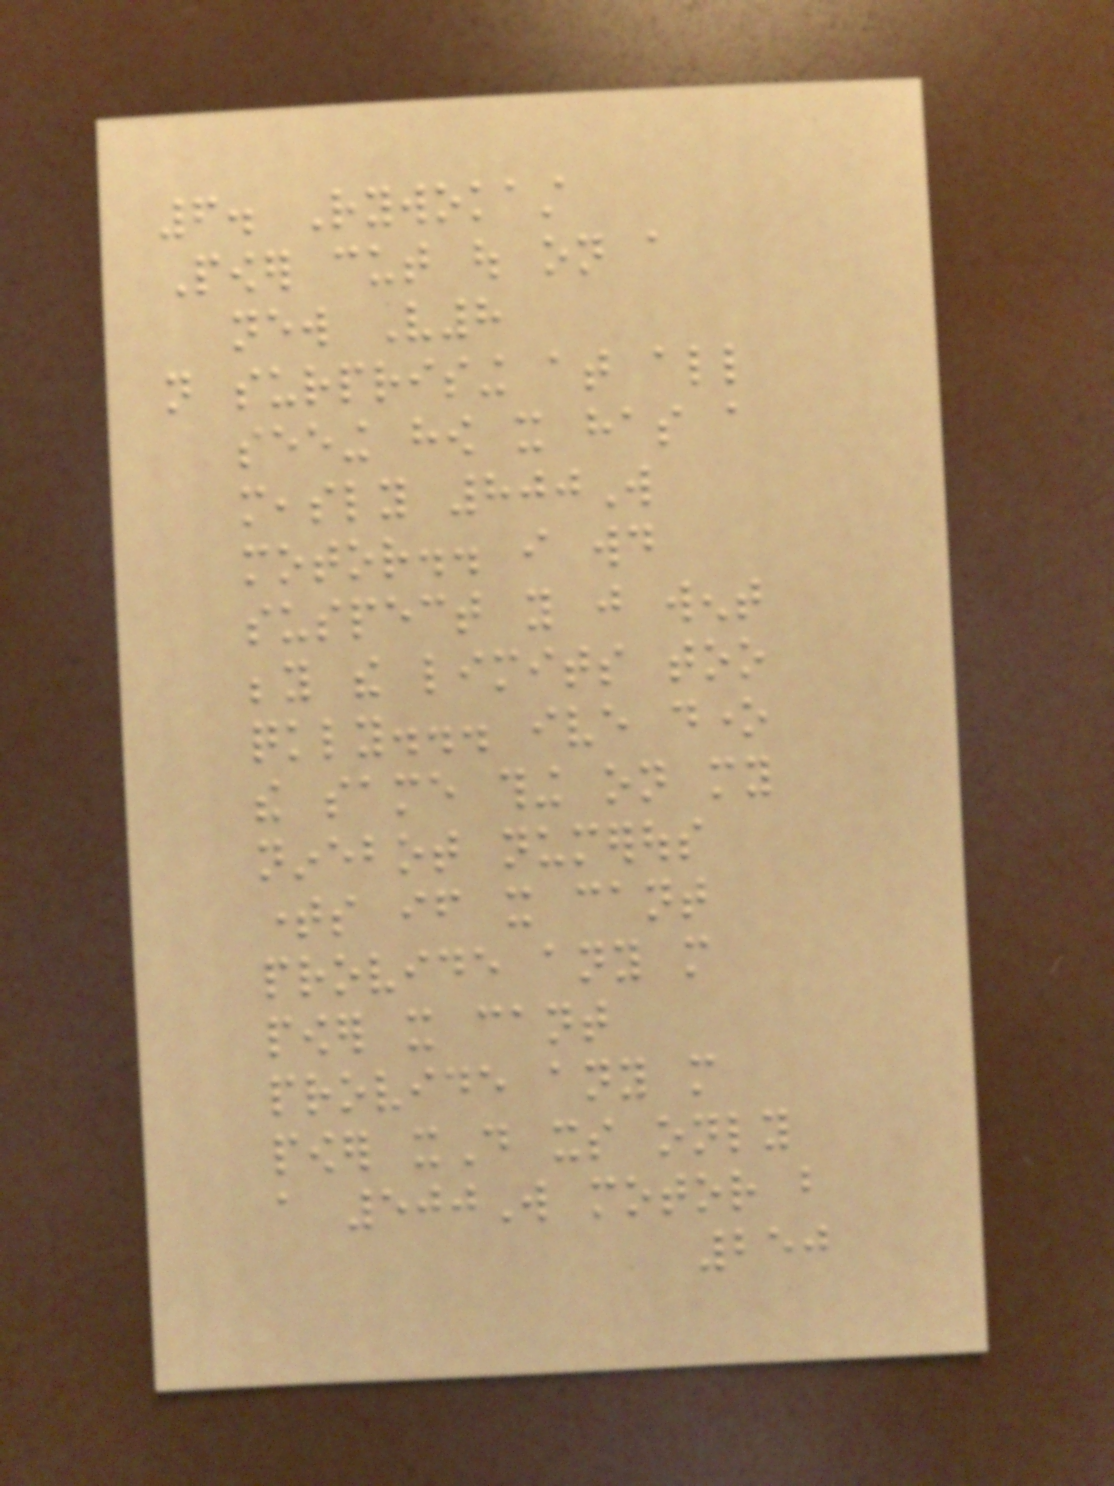6. Rywokast
Power cut out on a
new V8
not surprising at all
seeing how it has a
measly 800W
motor.. i would
suspect you just went
beyond the limits too
quickly... ive done
the same thing on my
ninebot numerous
times if it cant
provide any more
power it cant
provide any more
power xD its only
a 500W motor but
250
